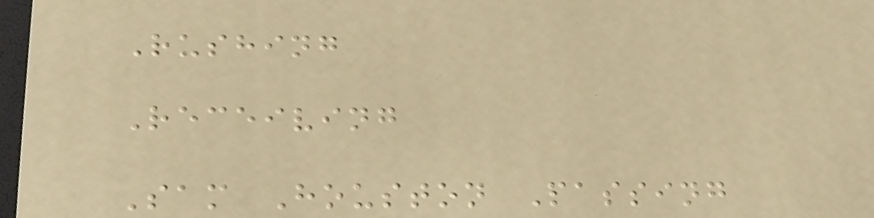Rushing
Receiving
Sam Houston Passing
